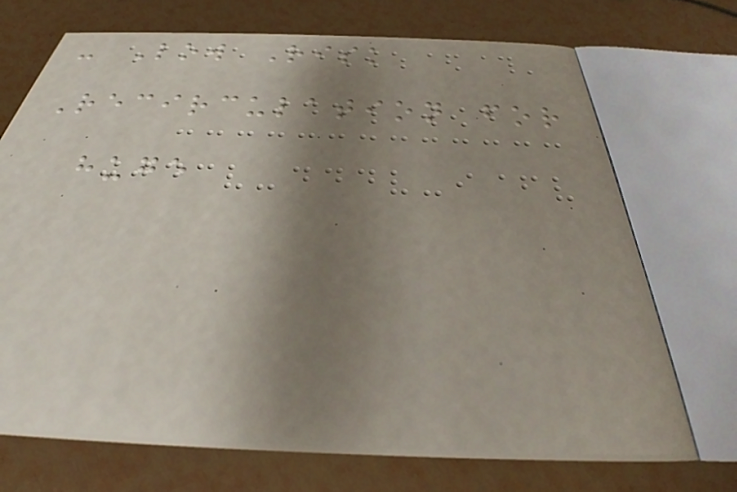- Low Risk
Recirculation for
huge
